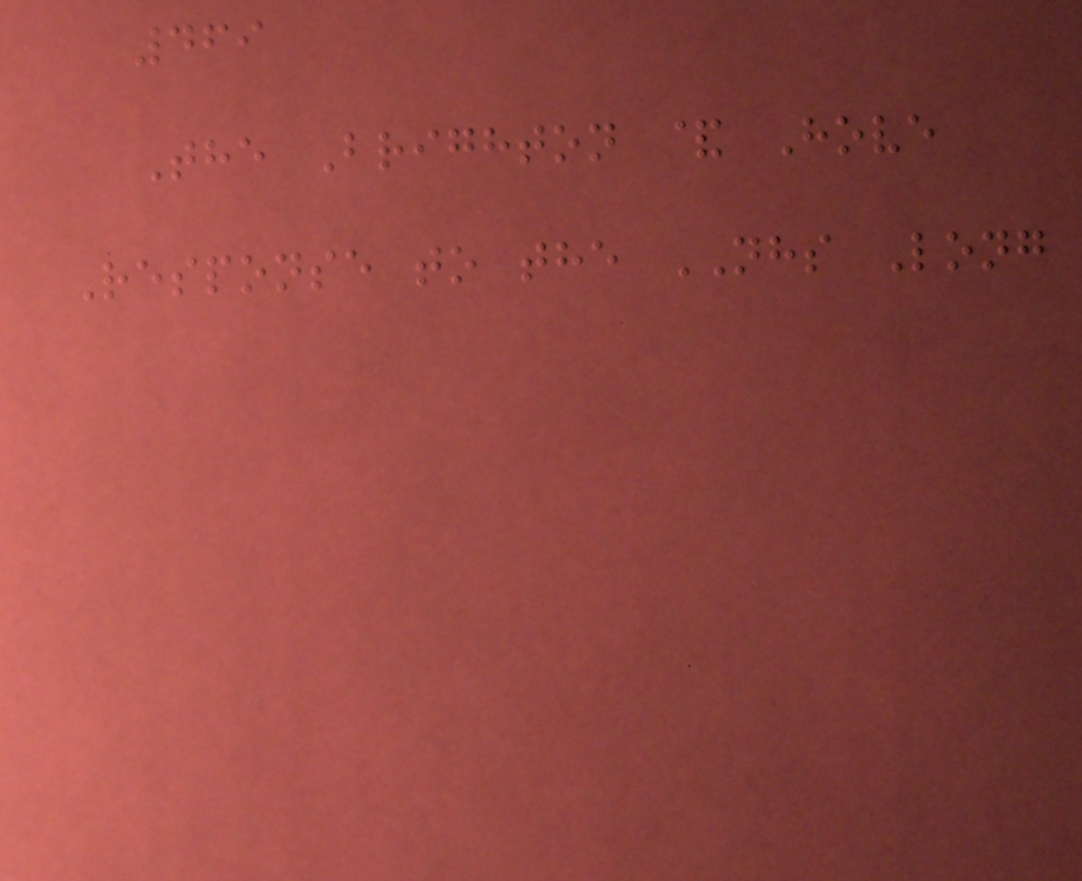469
The Brighton & Hove
Response to the NHS Long
